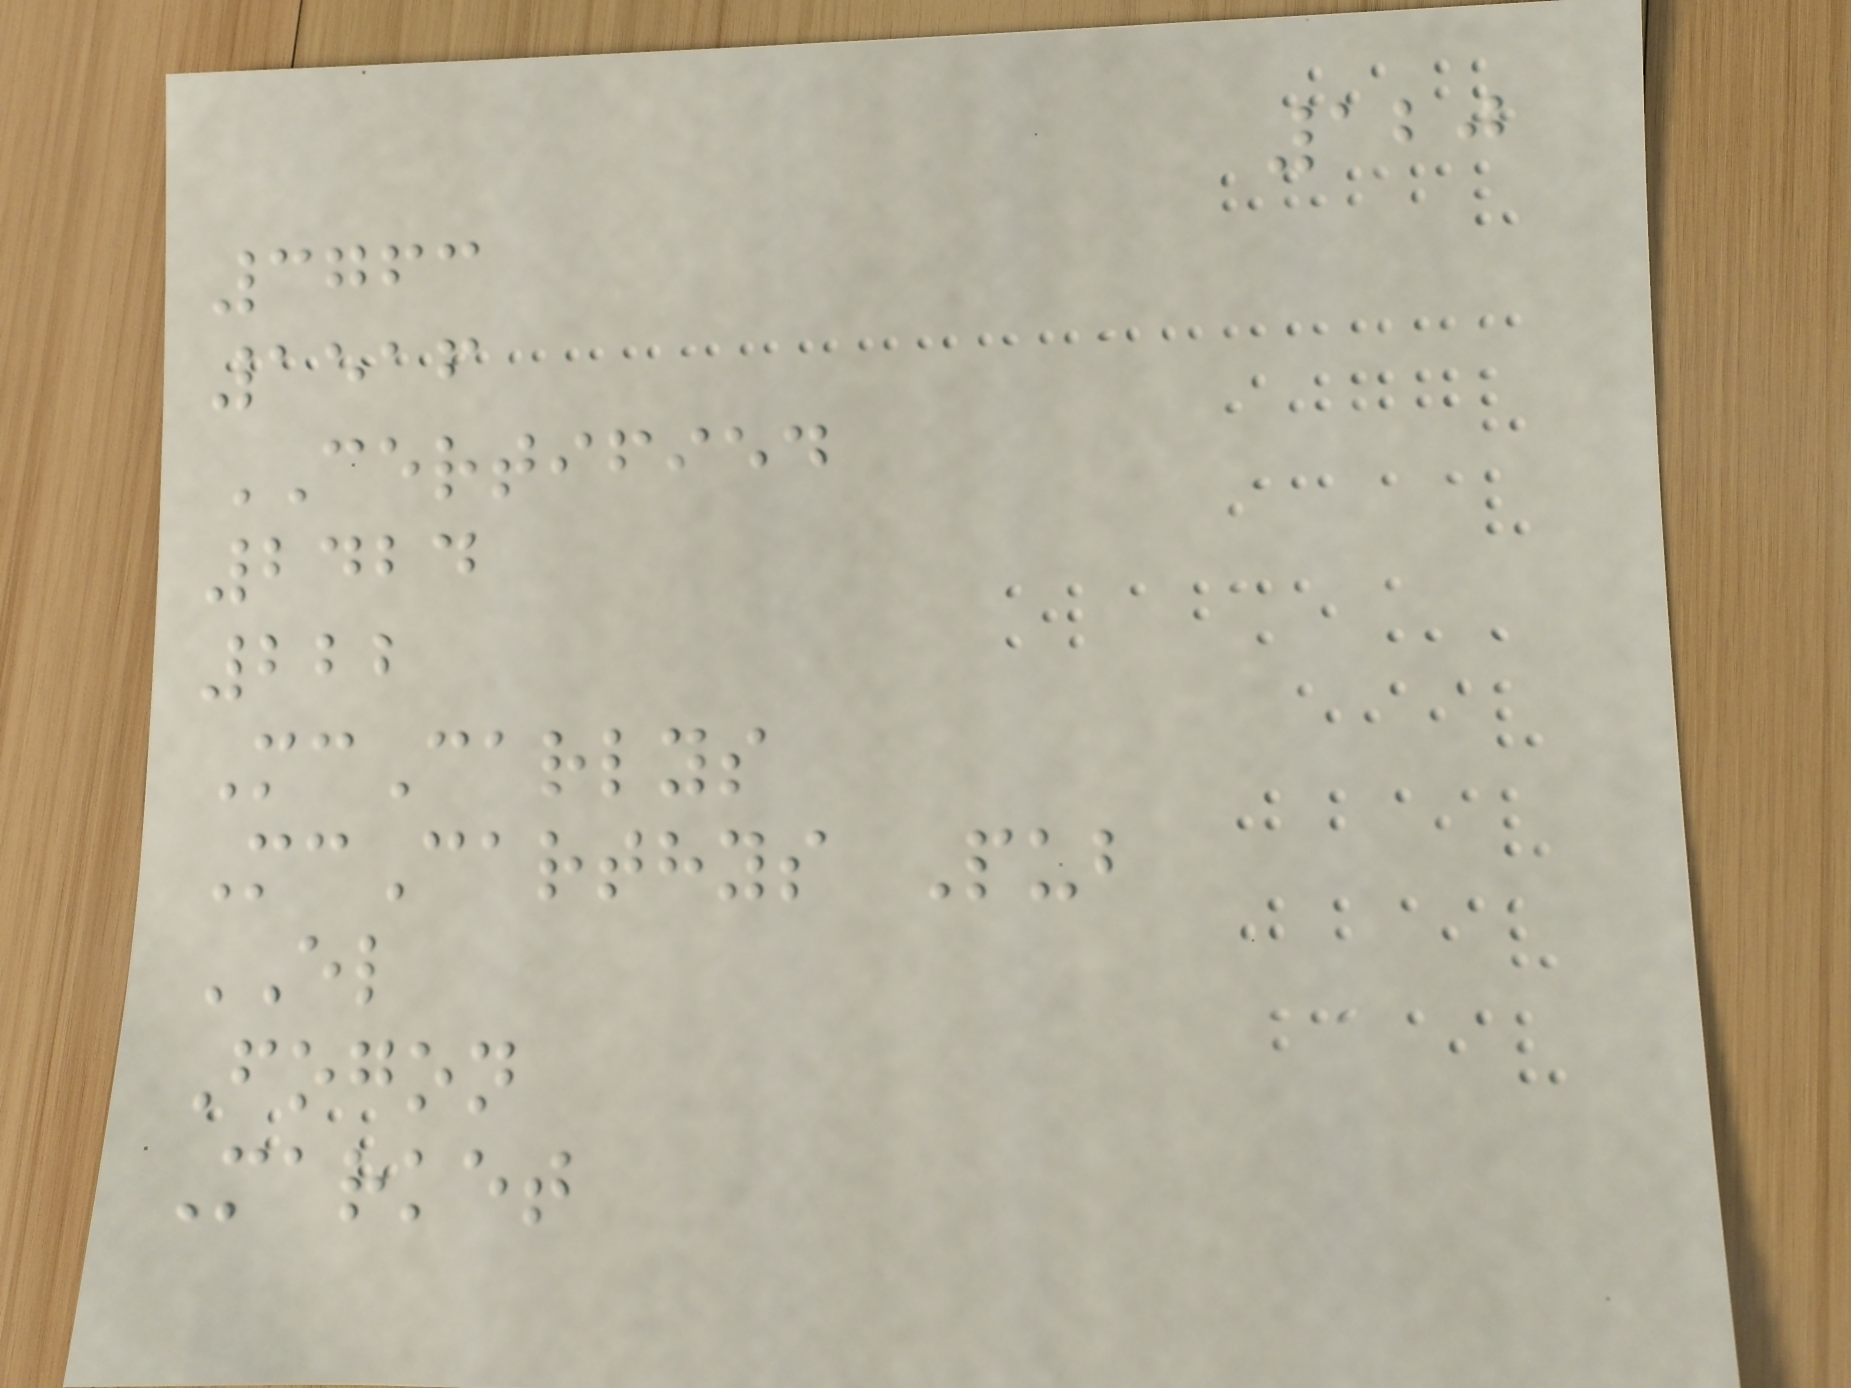120
3763
1516
CERTIFIED
2424
222
McCarlys
McCarthys Pub
EL
Fogon
Market
